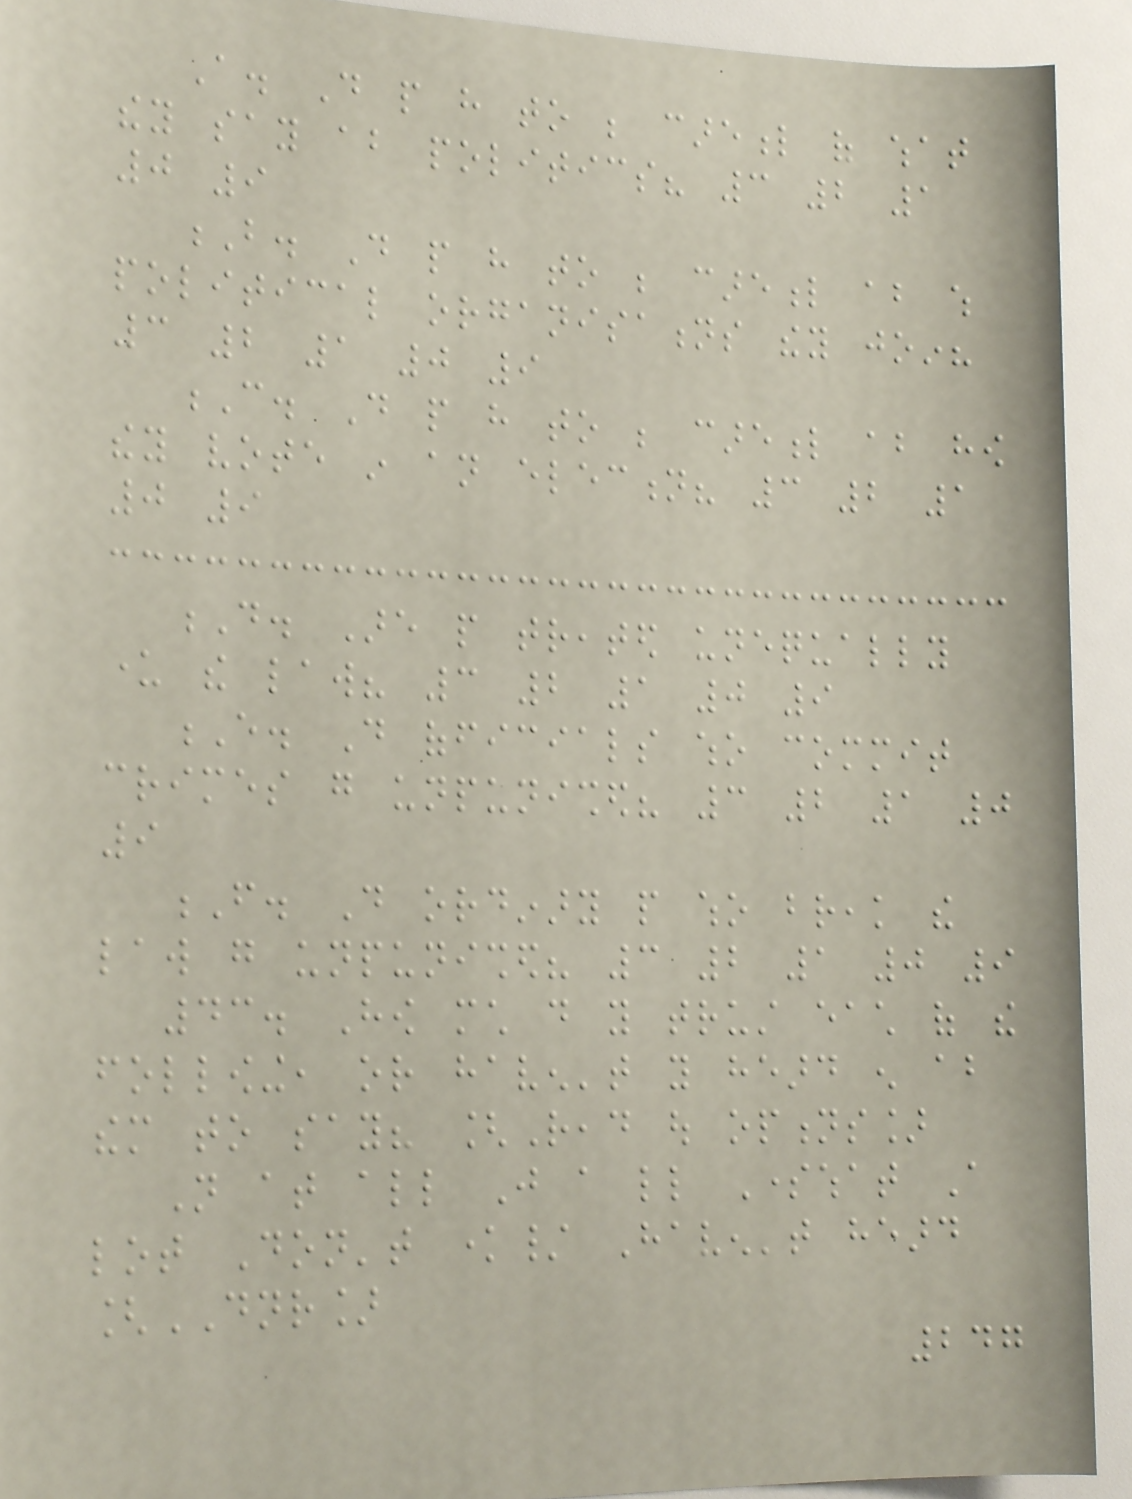A. Do people have to be careful of what
they say about politics? 3 2 1
0 9
B. Do people have to be careful about which
political organisations they join?
3 2 1 0 9
C. Do people have to be careful about how
they vote in an election? 3 2 1
0 9
D. Are people treated unequally
under the law? 3 2 1 0 9
E. Do officials who commit
crimes go unpunished? 3 2 1 0
9
F. Do ordinary people who break the
law go unpunished? 3 2 1 0 9
43. How much do you trust each of the
following, or haven't you heard enough about
them to say? [Read out options]
Not at all Just a little Somewhat A
lot Don't know/ Haven't heard
[DNR]
247
